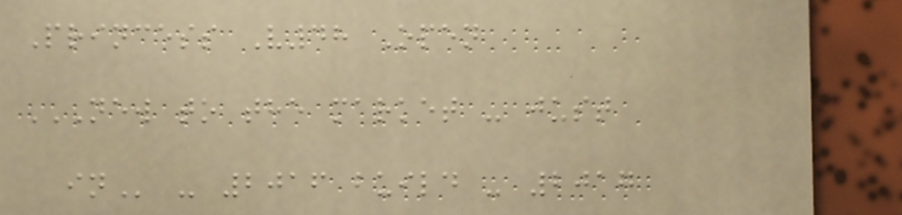Princess V48 Open
NEW TO THE MARKET - JUST
IN - 2016 build - 2017
